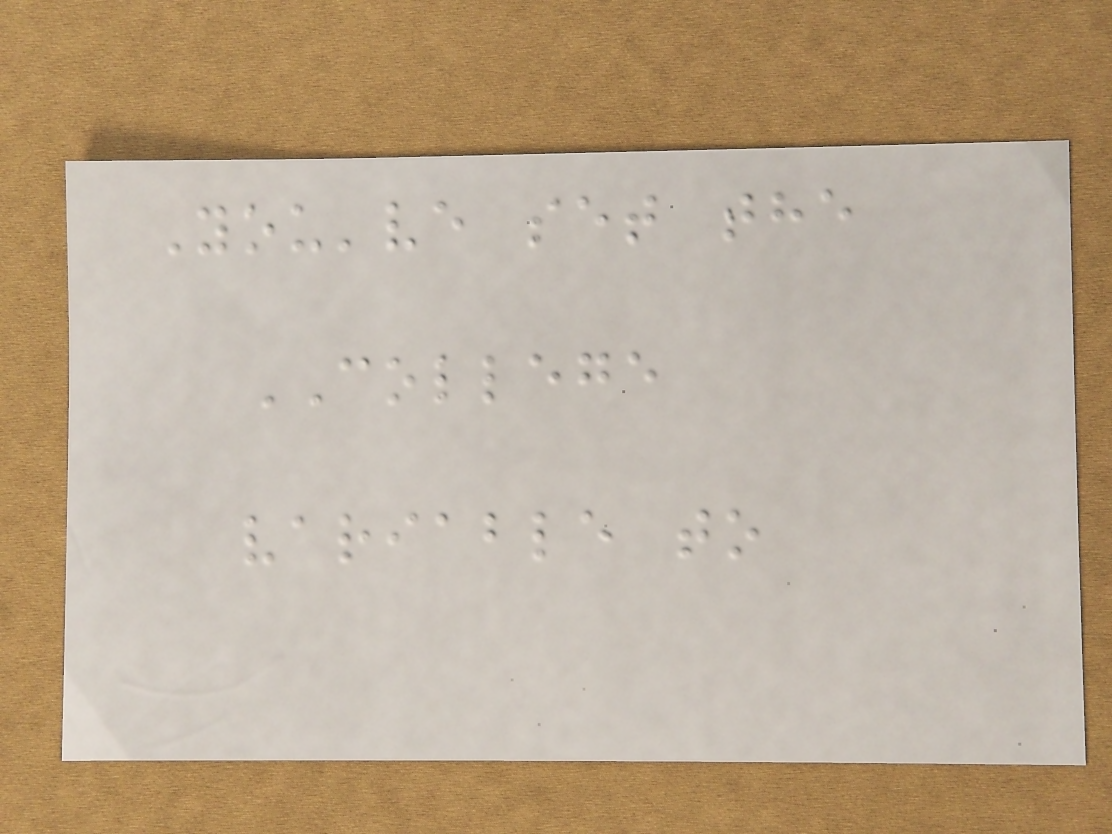You've set the
COLLEGE
variable to
